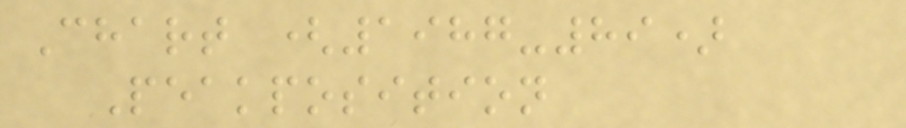Chart (1987-89)
Peakposition
